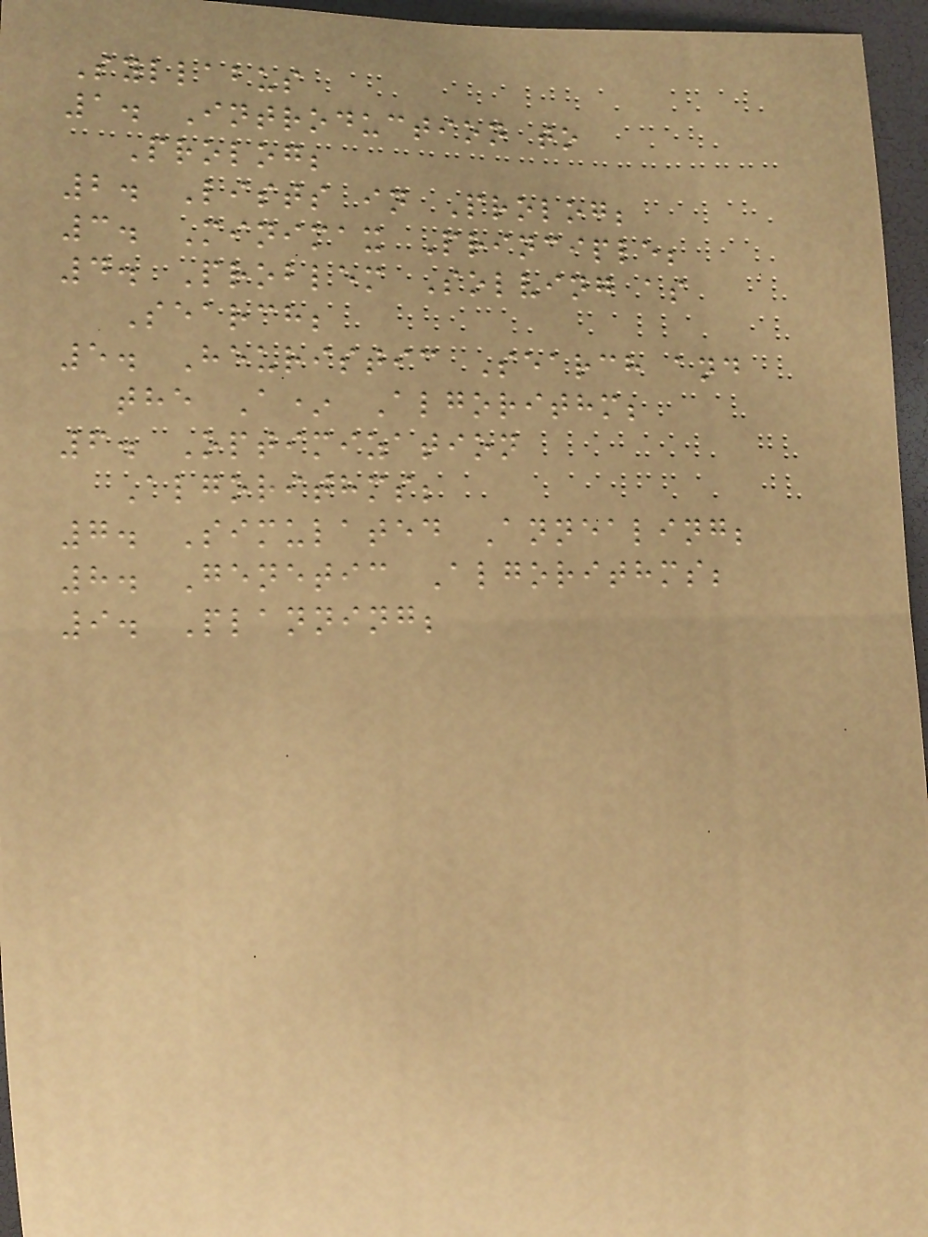Syllabus
1. Introduction to
Prolog;
2. Lists in Prolog;
3. Minimax Principle;
4. Problem Solving as
Search;
5. Heuristic Search and
the A* Algorithm;
6. Optimization
Algorithms;
7. Simulated Annealing;
8. Genetic Algorithms;
9. Planning;
